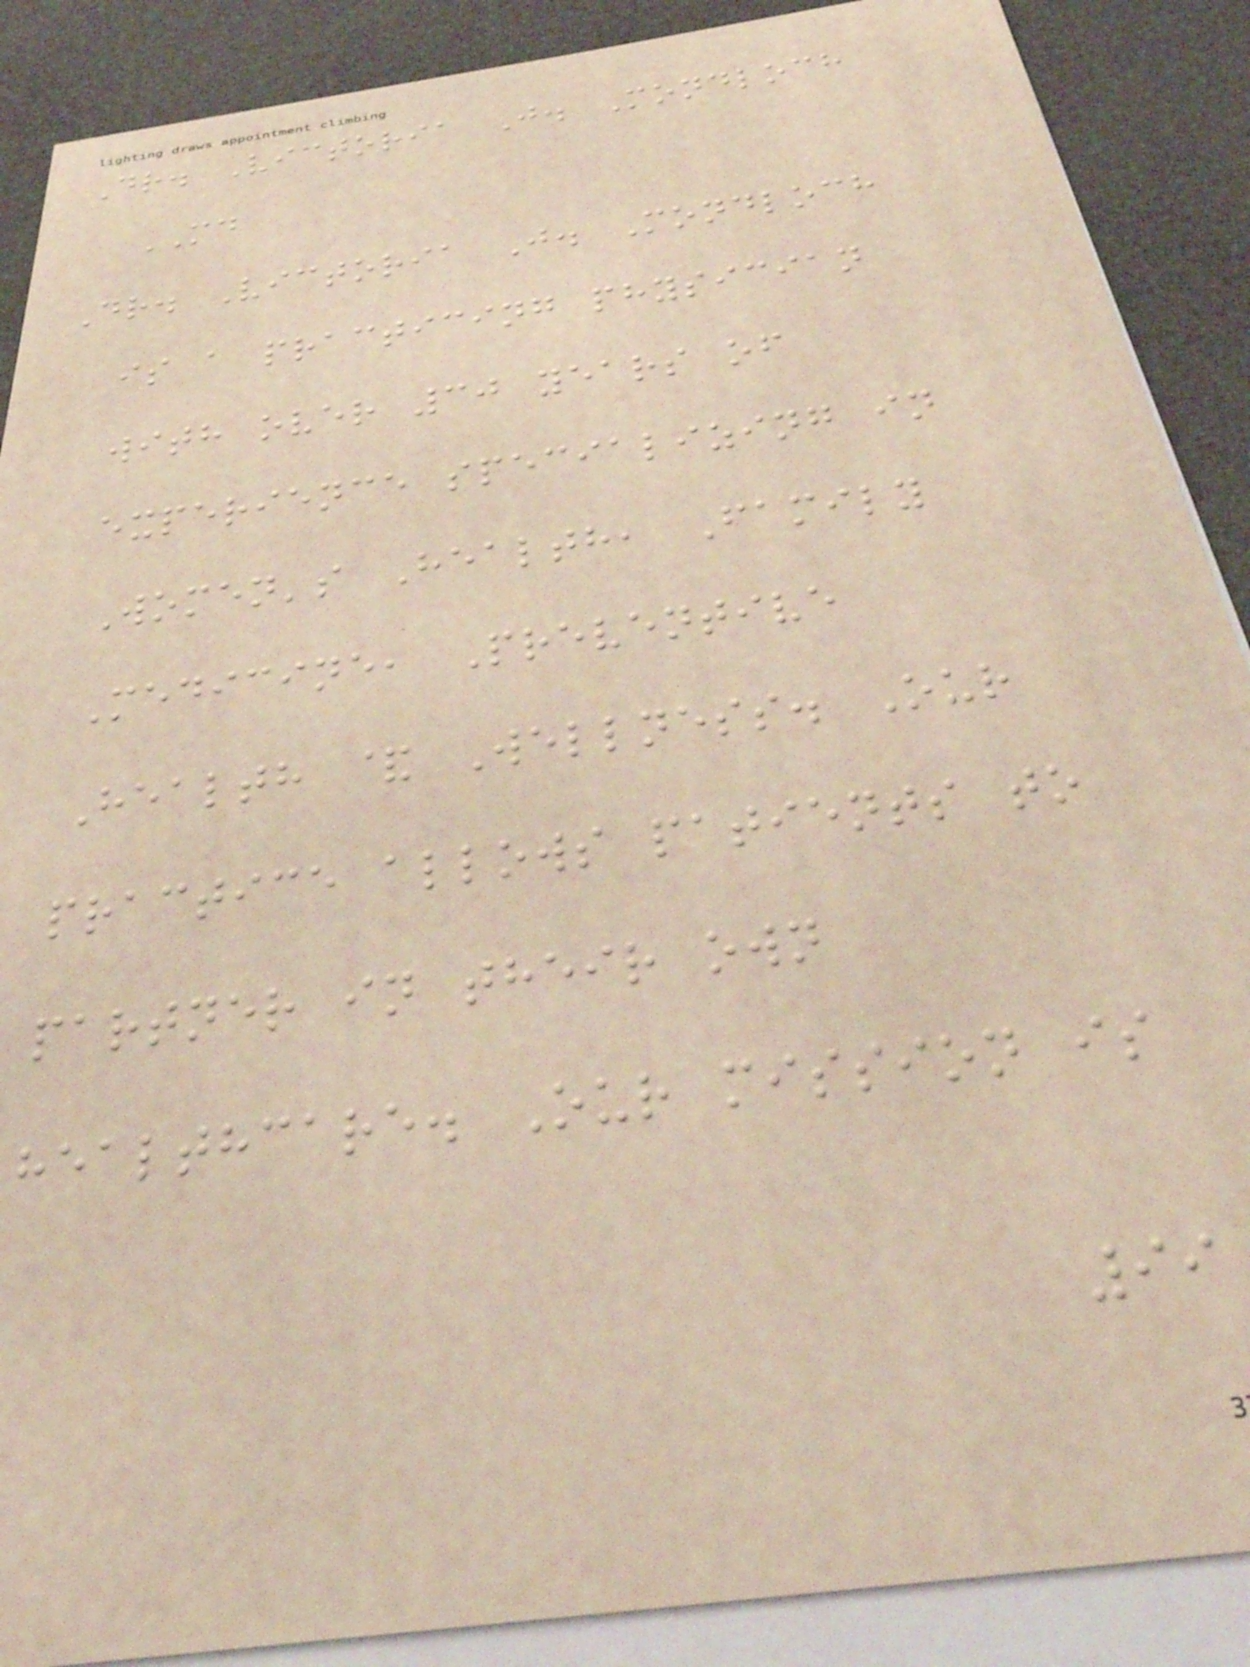Dr. Victoria J. Mondloch
MD
Dr. Victoria J. Mondloch
is a practicing physician
with over 30 years of
experience specializing in
Women's Health, Family
Medicine, Preventive
Health & Wellness. Our
practice allows patients to
partner in their own
healthcare. Our mission is
99
